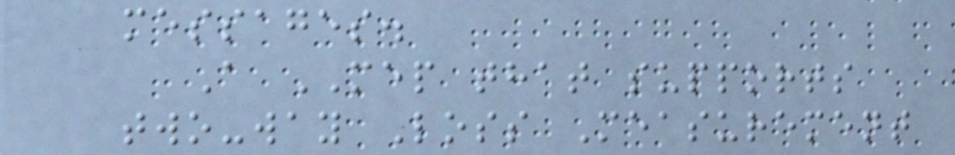messages.
A MEP that supports
two-way Loss Measurement
